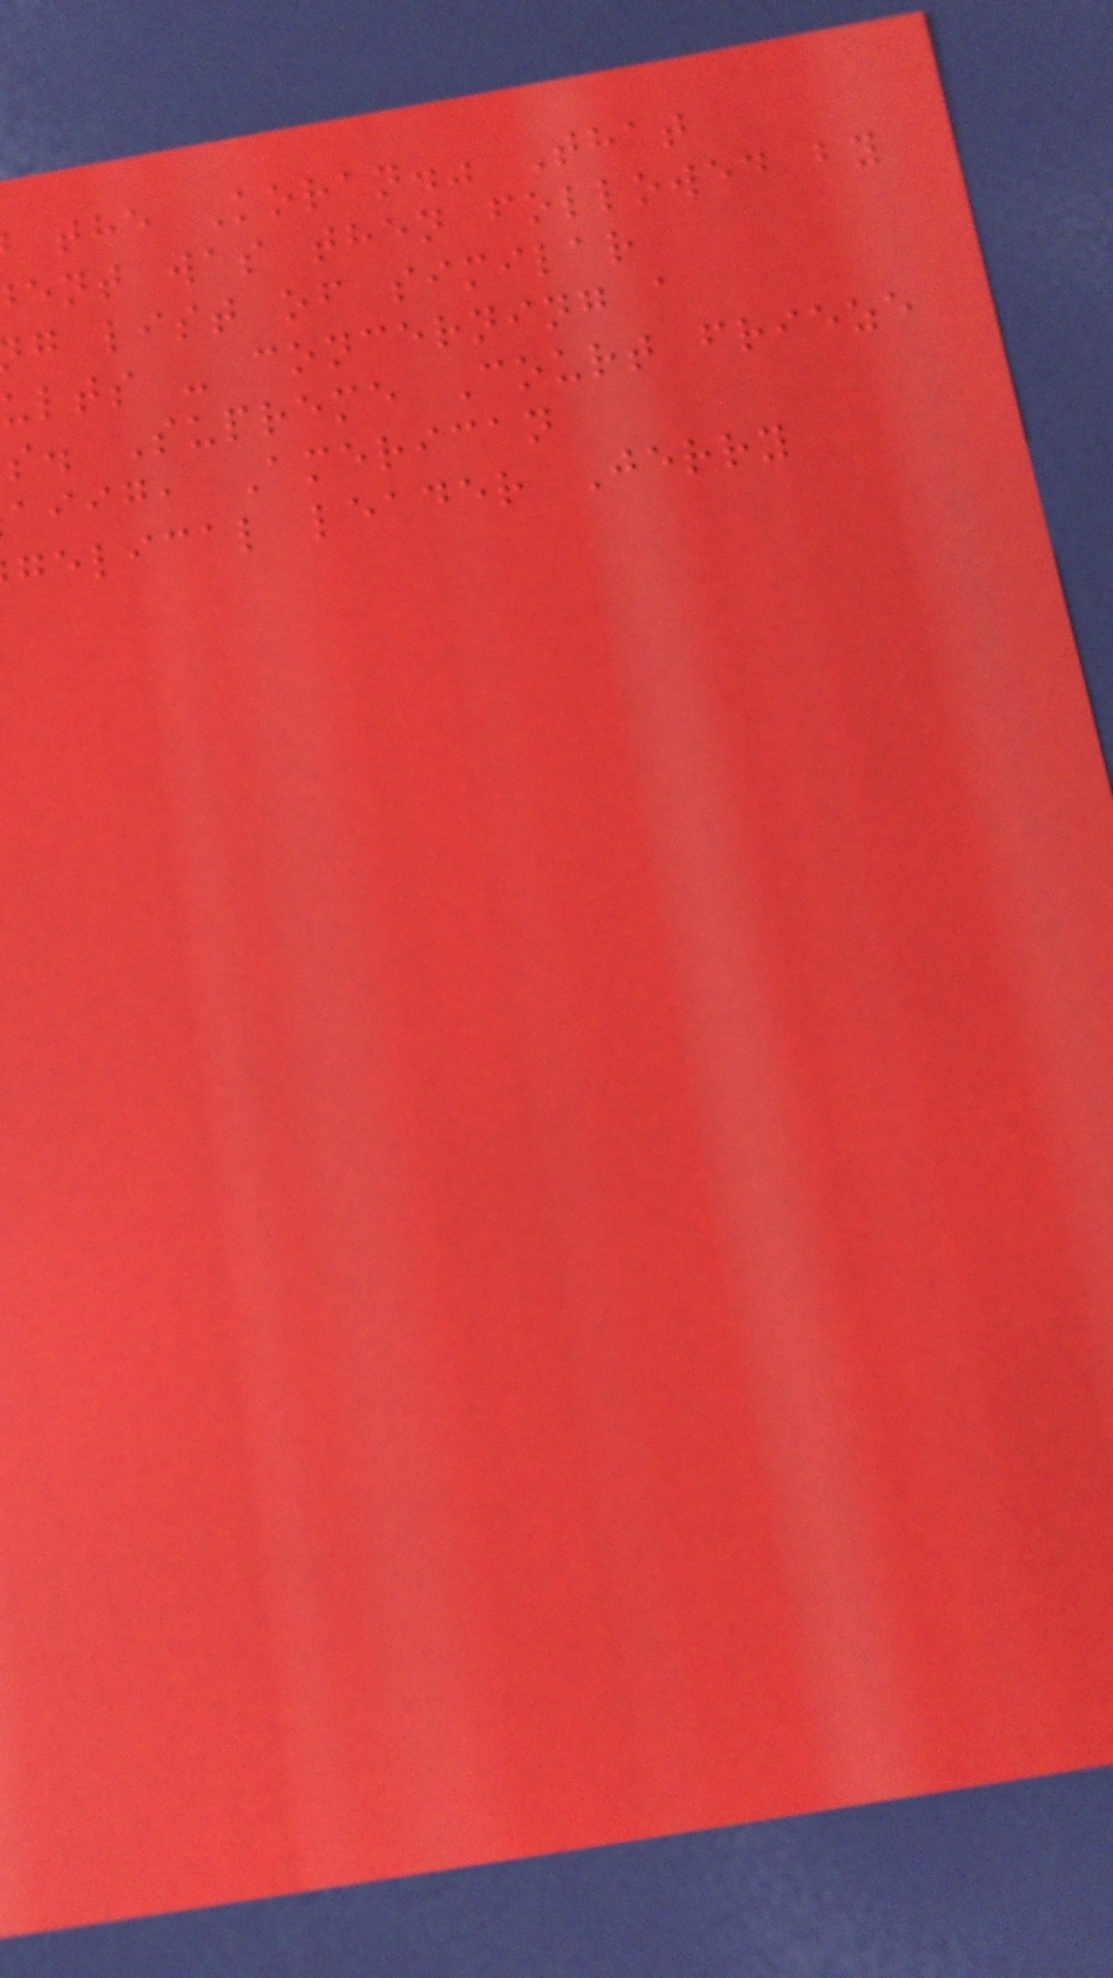the Koran." That
ent was then followed by
g list of similar
ults - concerning a
s. Supreme Court frieze
aiig, American
gelical leader Jerry
